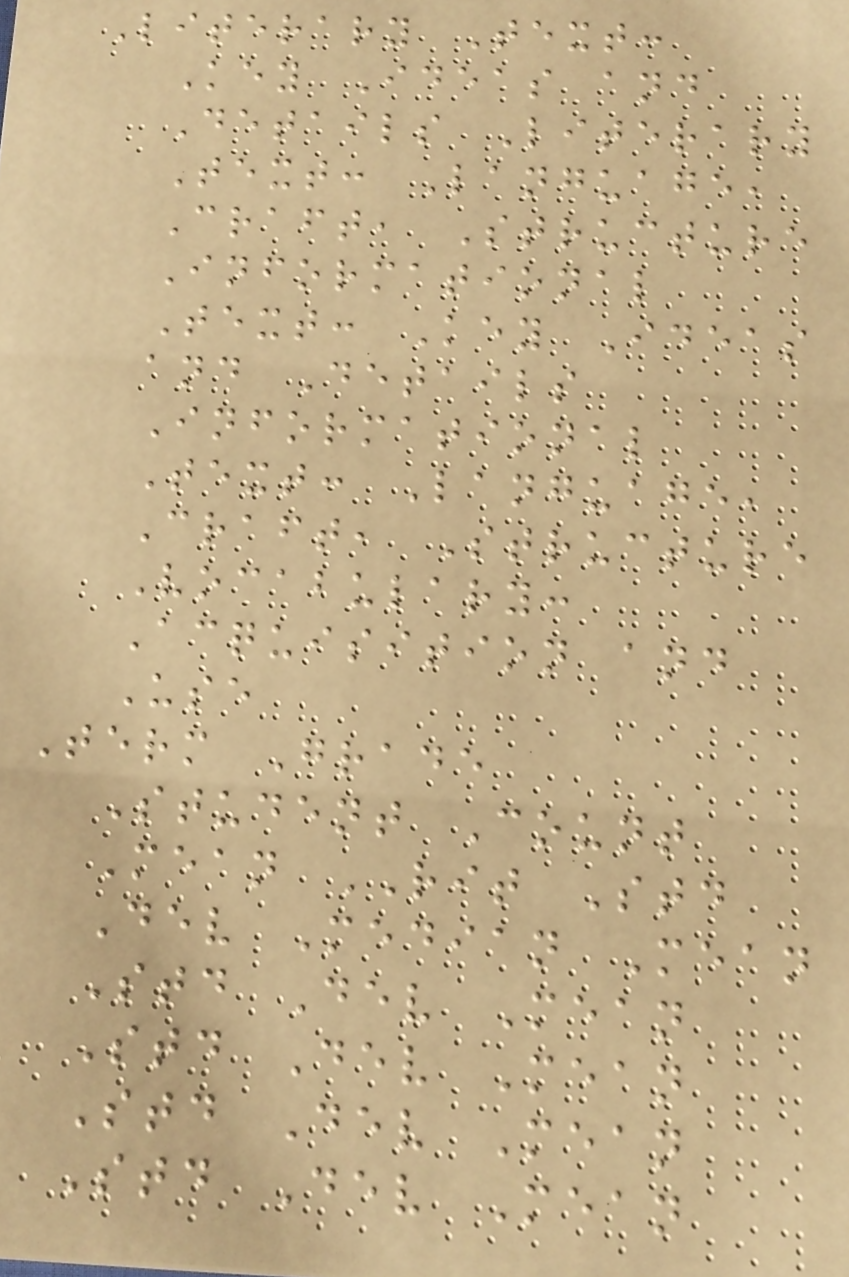Literary Text:
Key Ideas and
Details Literary
Text: Language,
Craft, Structure
Informational
Text: Key Ideas
and Details
Informational
Text: Language,
Craft, Structure
Vocabulary:
Acquisition and
Use
Term Grade
Student Count
Mean RIT Std
Dev Median Mean
Std Dev Mean
Std Dev Mean
Std Dev Mean
Std Dev Mean
